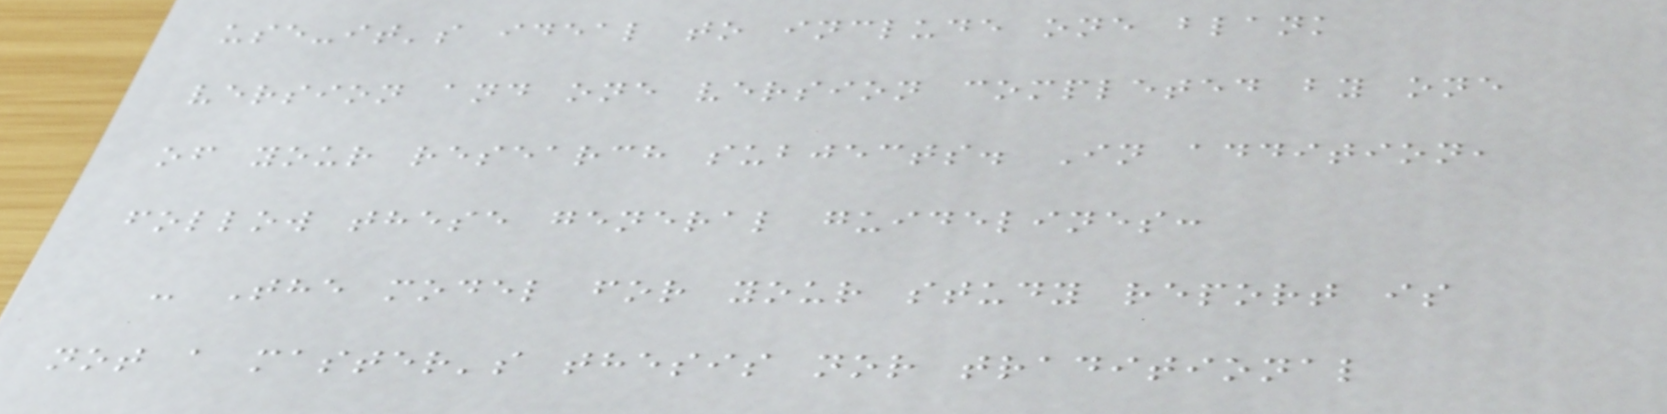use-it's ideal to include one blank
version and one version completed by one
of your research subjects. In addition,
follow these general guidelines:
- The model for your study report is
not a master's thesis nor traditional
